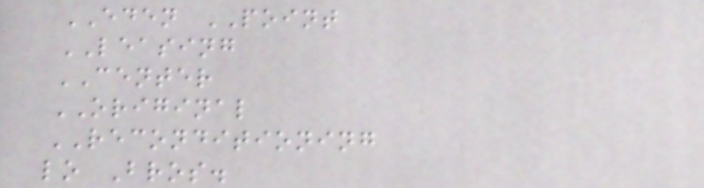EDEN POINT
LEASING
CENTER
ORIGINAL
RECONDITIONING
lo Bros.
